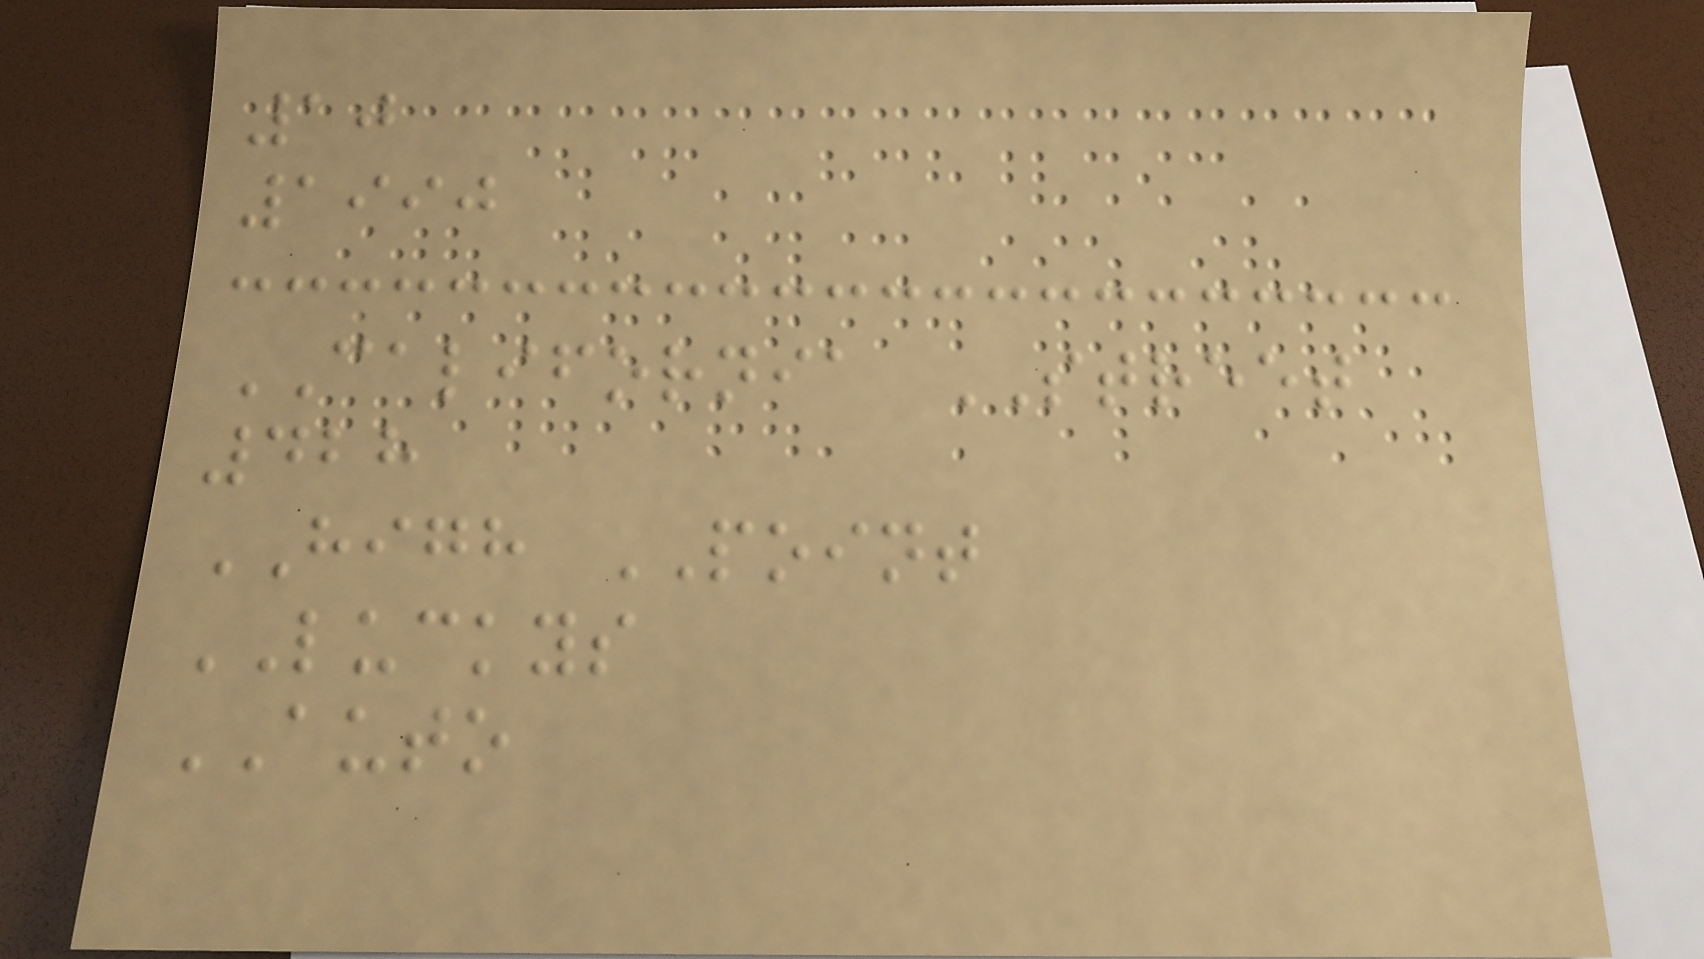10
1990
CALIFORNIA STREET
428
HIGH POINT
LUCKYS
AUTO
